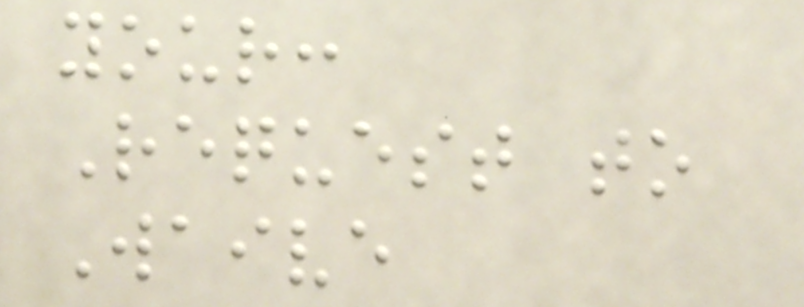your:
Request to
Waive
